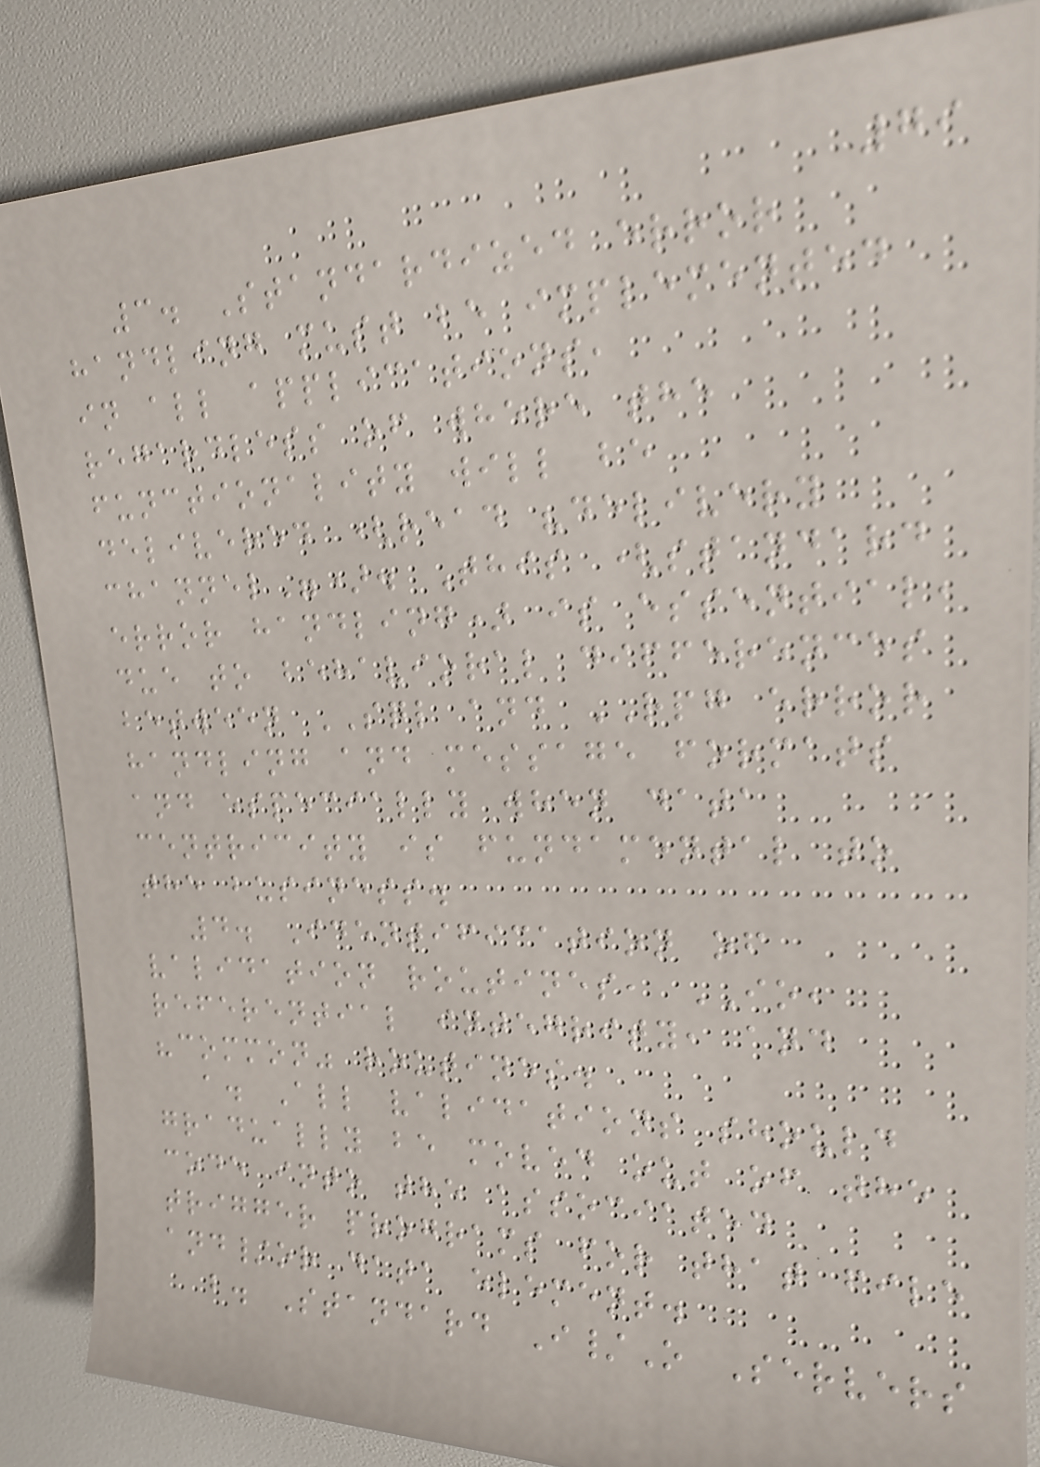79
3. Standardized error
handling must be implemented
in all applications,
regardless of where the
functionality will be
delivered (read "delivery
channel"). This (standard
error handling) is essential,
due to behavioral differences
between SQL and RPG error
handling and message formats
and especially when data
centricity is fundamental to
the business.
4. Identification of
validation routines, IO,
referential integrity, and
"common" routines.
a. All validations should
gradually be moved out of the
code into the associated
trigger programs for that file
and/or data element.
b. Standard I/O Servers
